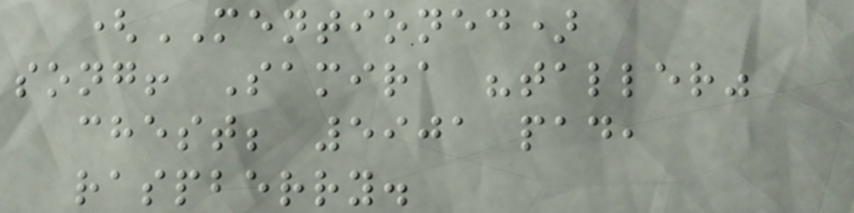(MENTIONED)
song! Samira "taller"
chest; 5901 pad,
raspberry.
